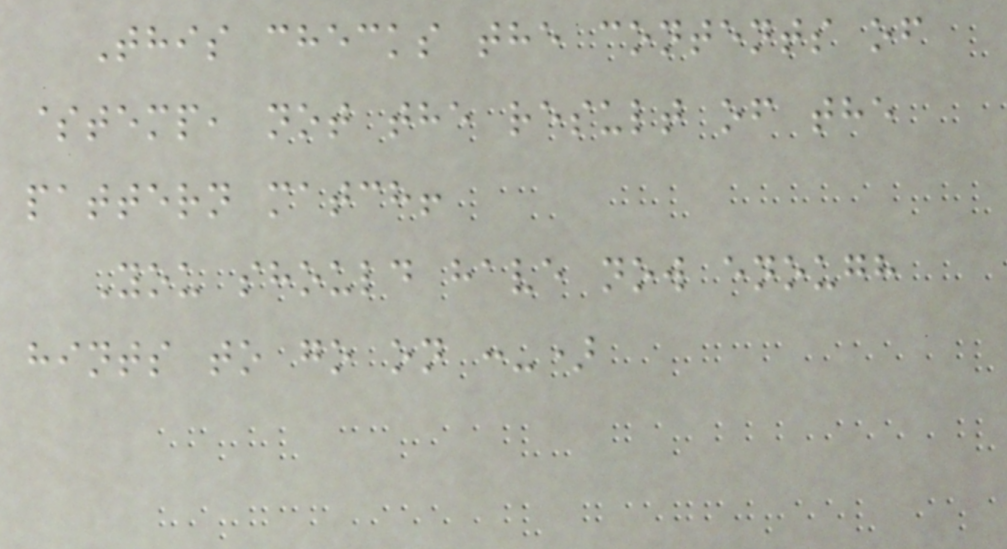This checks the contents of
$temp, not the result of the
pattern match!
You should have now enough
hints to go on :-)
